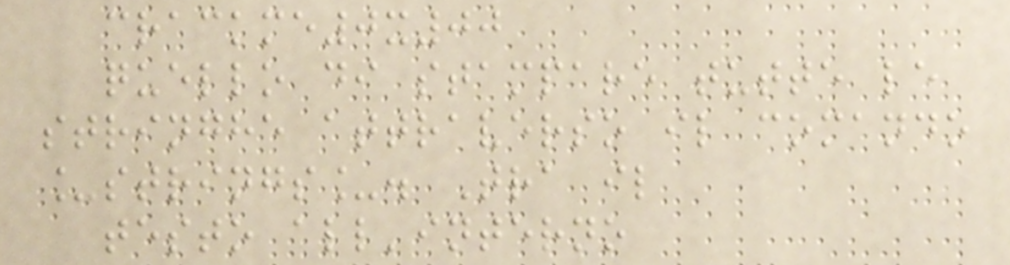crackme0x00
quello di stampare tutte le
stringhe attraverso il comando
_strings_. Tra il
testo all'interno
